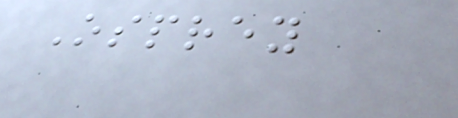Osprey
